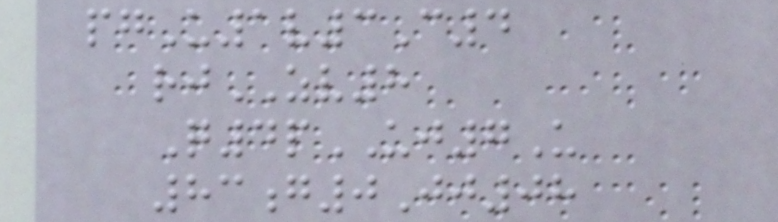pgU1v3C4
rjZV8
Q4pUJ7U
83g0Jj08
